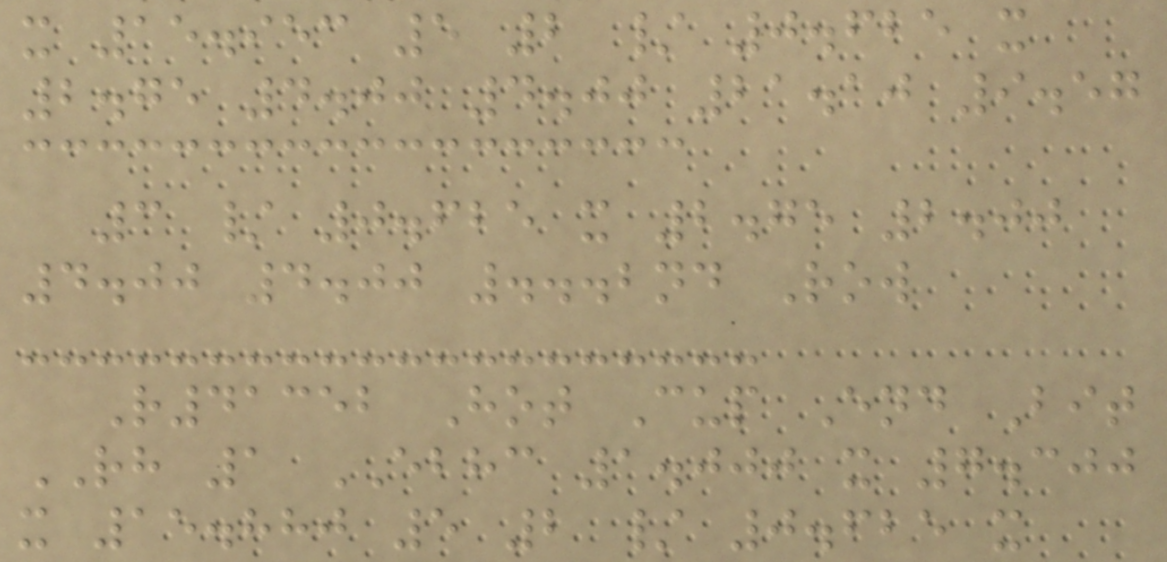x 15.953 5 2 / 0.625 x
2.75 4.00 4.00 21.10 9.57
3 / 0.625 x 2.75 2.00
4.00 4.00 ...2nd Row
R41352 Hot Cup End Bit
RH 1 EBHC 1.000 x 7.300
x 15.880 5 2 / 0.625 x
